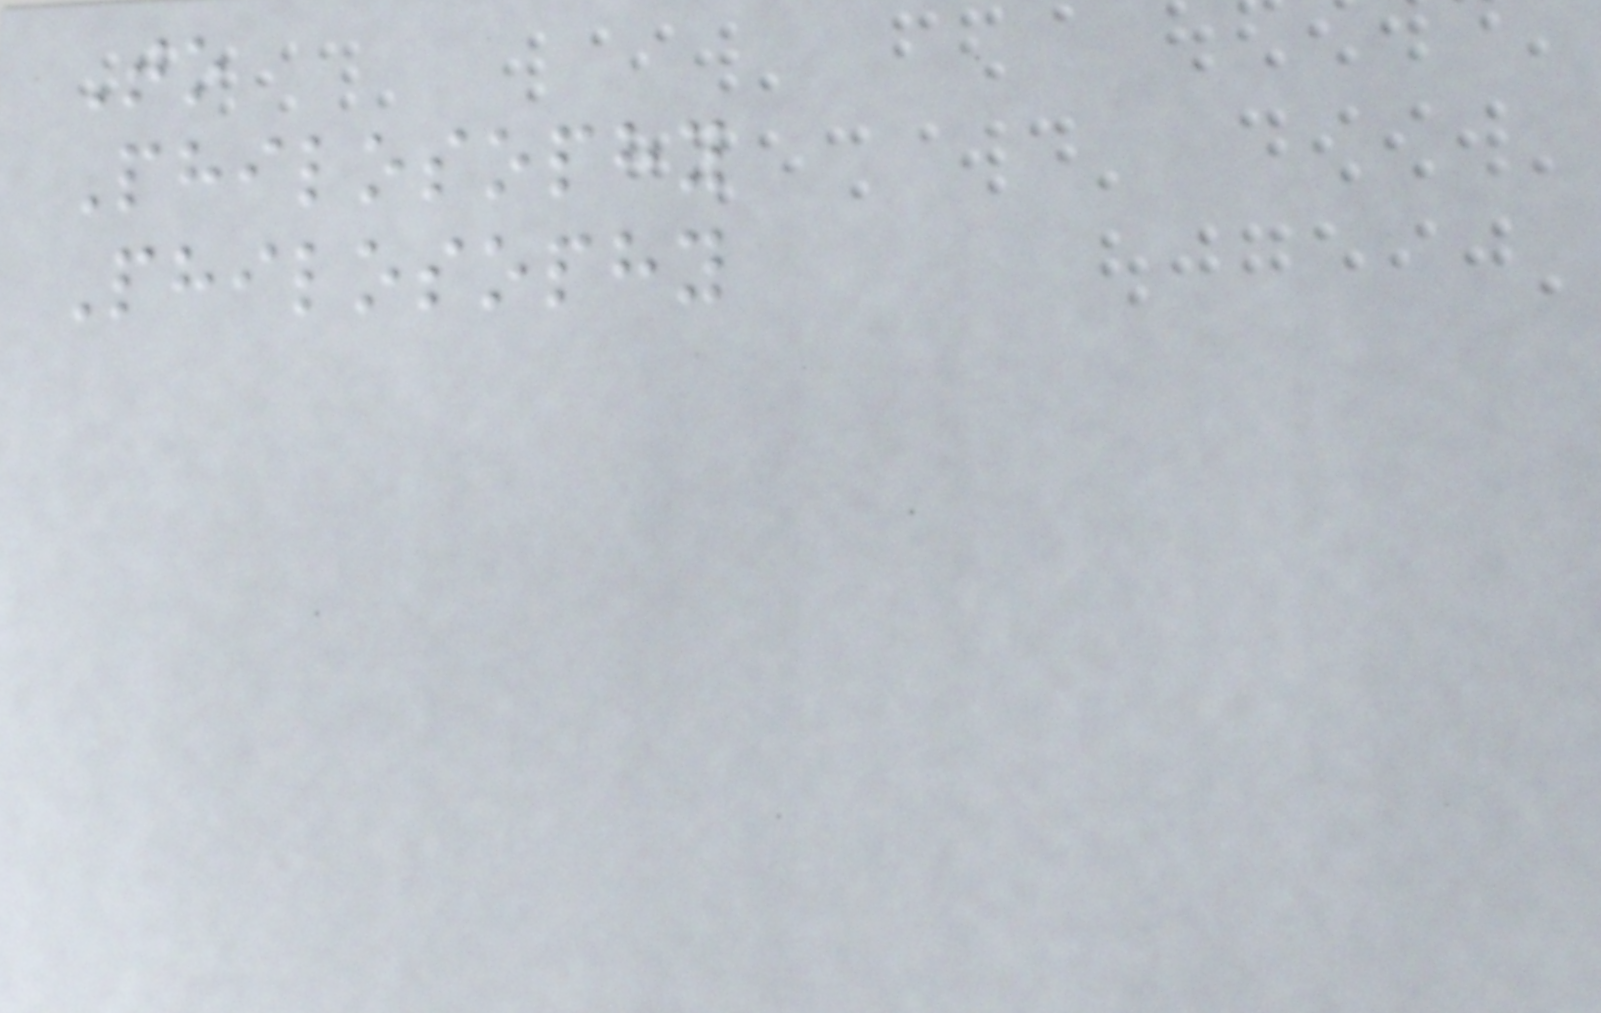To
Philosophy
Philosophy
